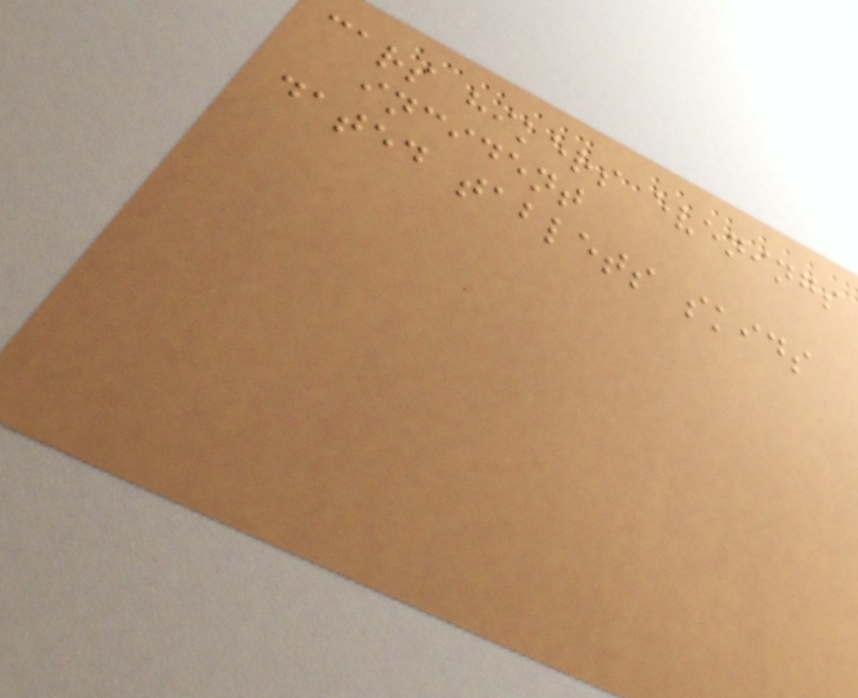cars hikers evenings
incident
dated tablets skids
